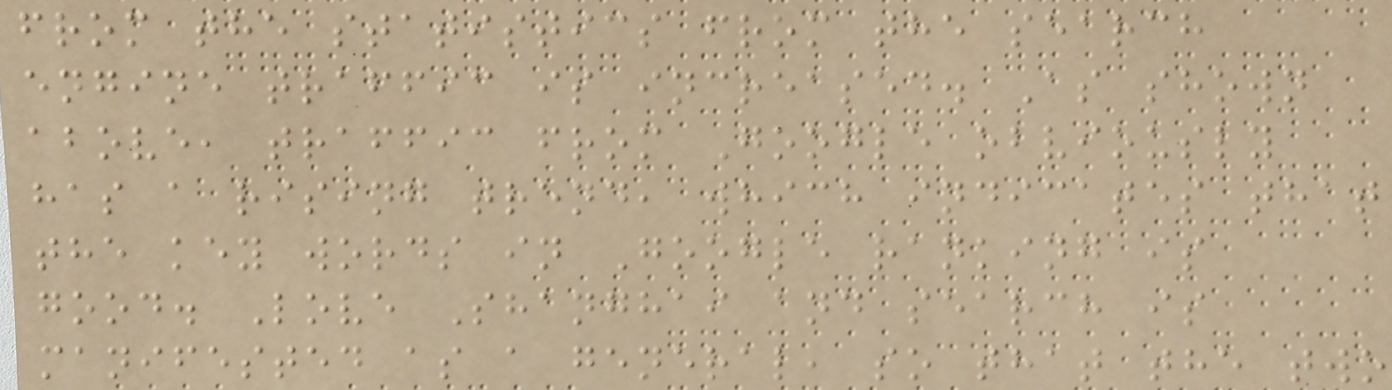from the statistics from the search
engine traffic is increased. As shown
above, traffic from Google obviously
has a rising trend, which indicates that
the key words in Google ranking is
good. Love Shanghai and search is
manifested as a general, so that the two
